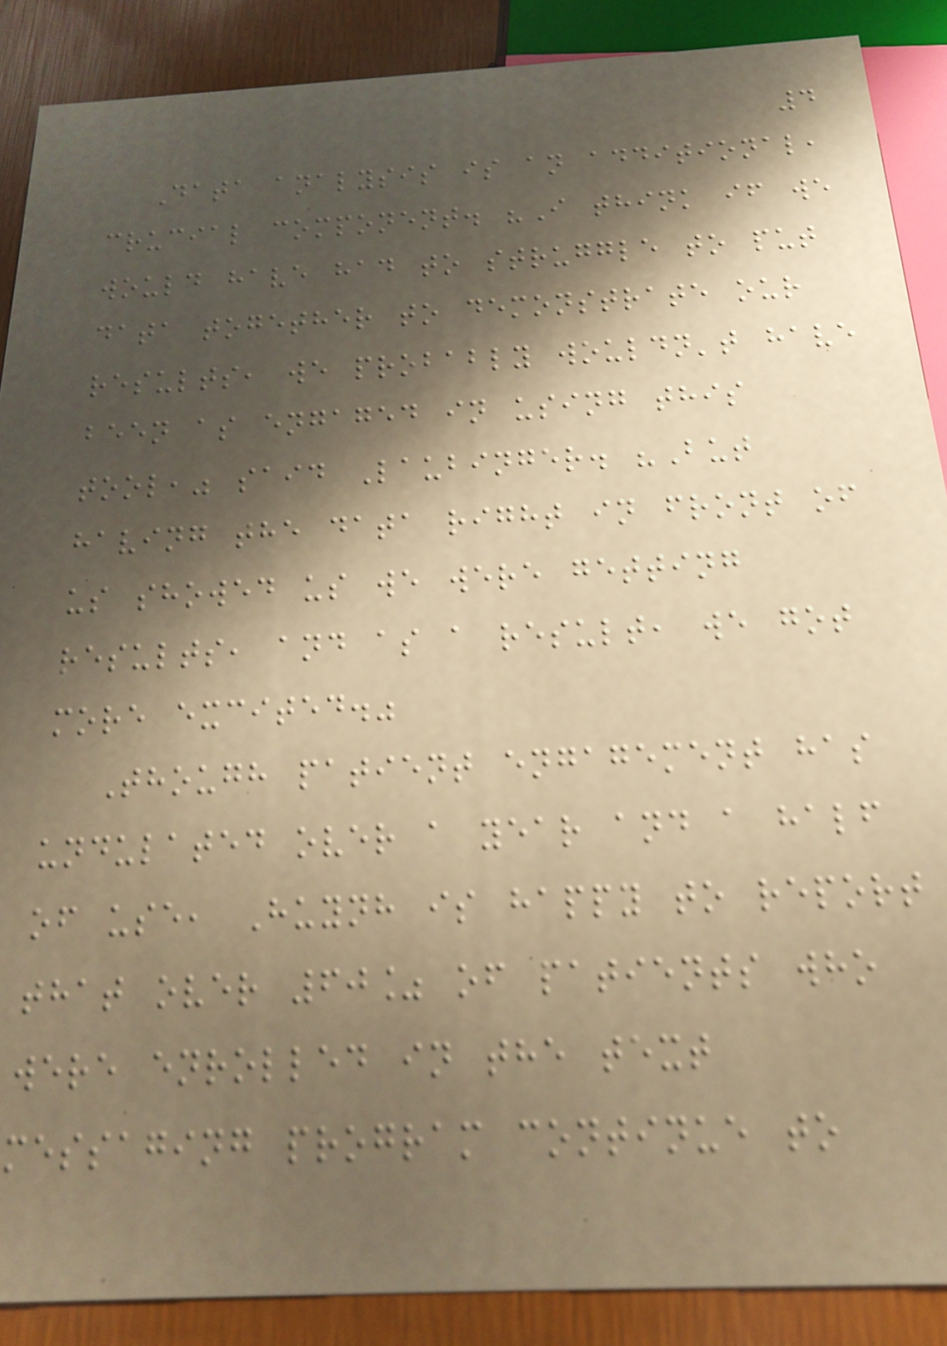4
Data analysis is an additional,
crucial component. "I think if we
would have had to struggle to put
data together to demonstrate our
results, we probably wouldn't have
been as engaged in using this
tool," said Laubinger. "But
having the data right in front of
us showed us we were getting
results, and as a result, we got
more excited."
Though patient engagement has
undulated over a year and a half
of use, Huynh is happy to report
that over 60% of patients who
were enrolled in the text
messaging program continue to
